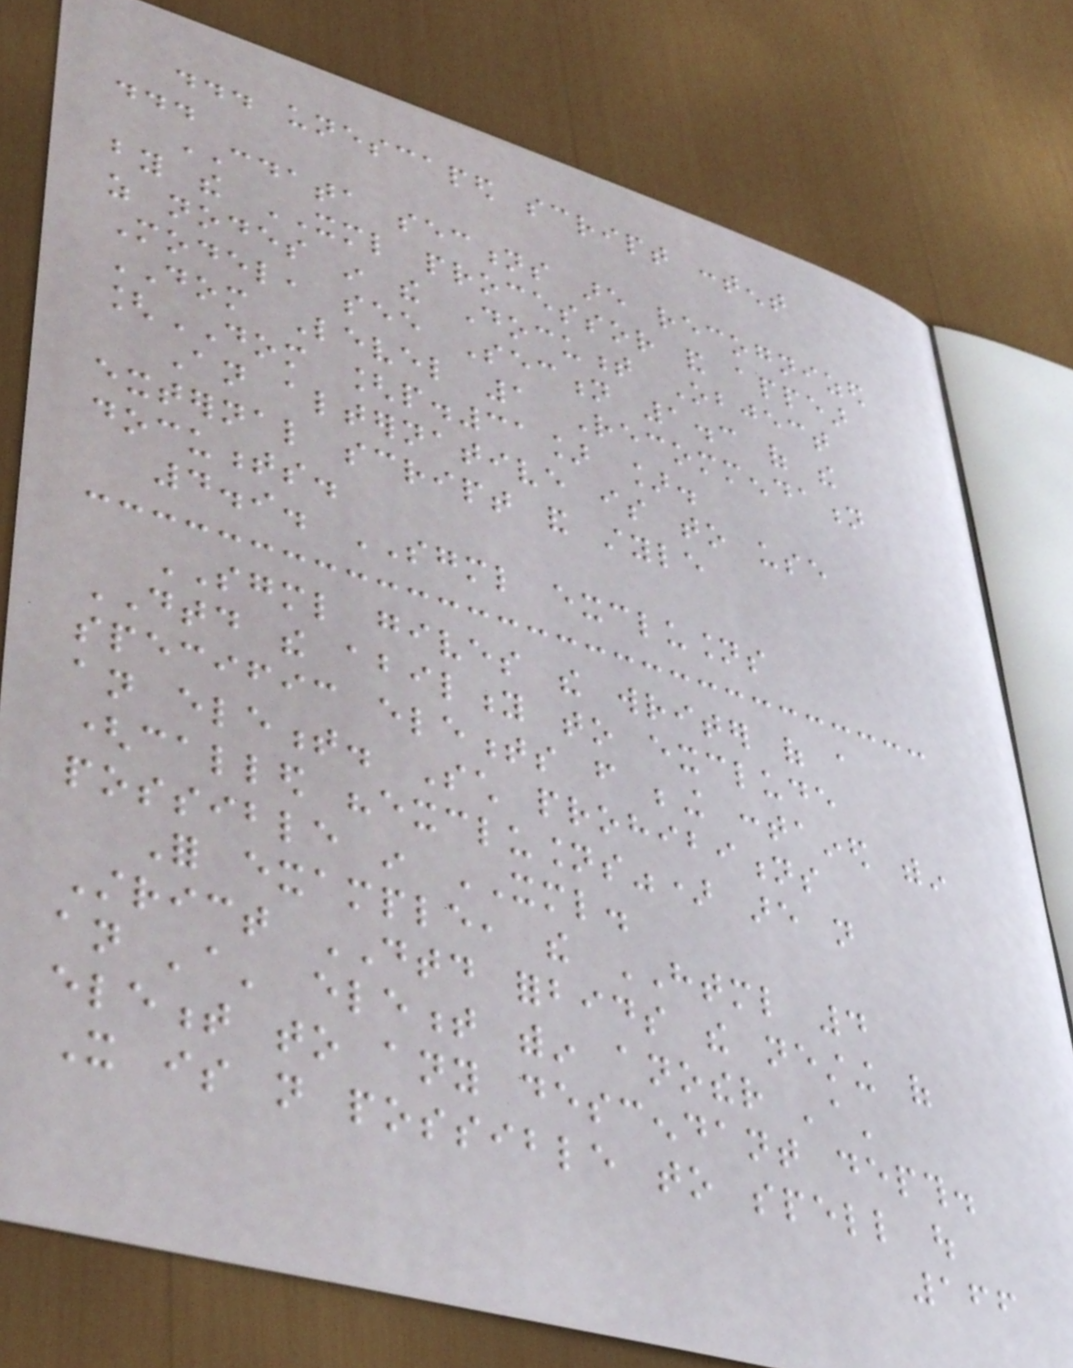... unescaped script content
...
CDATA sections are recognized
by the XML processor and appear
as nodes in the Document Object
Model, see Section 1.3 of the
DOM Level 1 Recommendation
[DOM [p.31] ].
An alternative is to use
external script and style
documents.
4.9. SGML exclusions
SGML gives the writer of a
DTD the ability to exclude
specific elements from being contained within
an element. Such prohibitions
(called "exclusions") are not
possible in XML.
For example, the HTML 4
Strict DTD forbids the nesting of
an 'a' element within another 'a'
element to any descendant depth.
It is not possible to spell out
166
